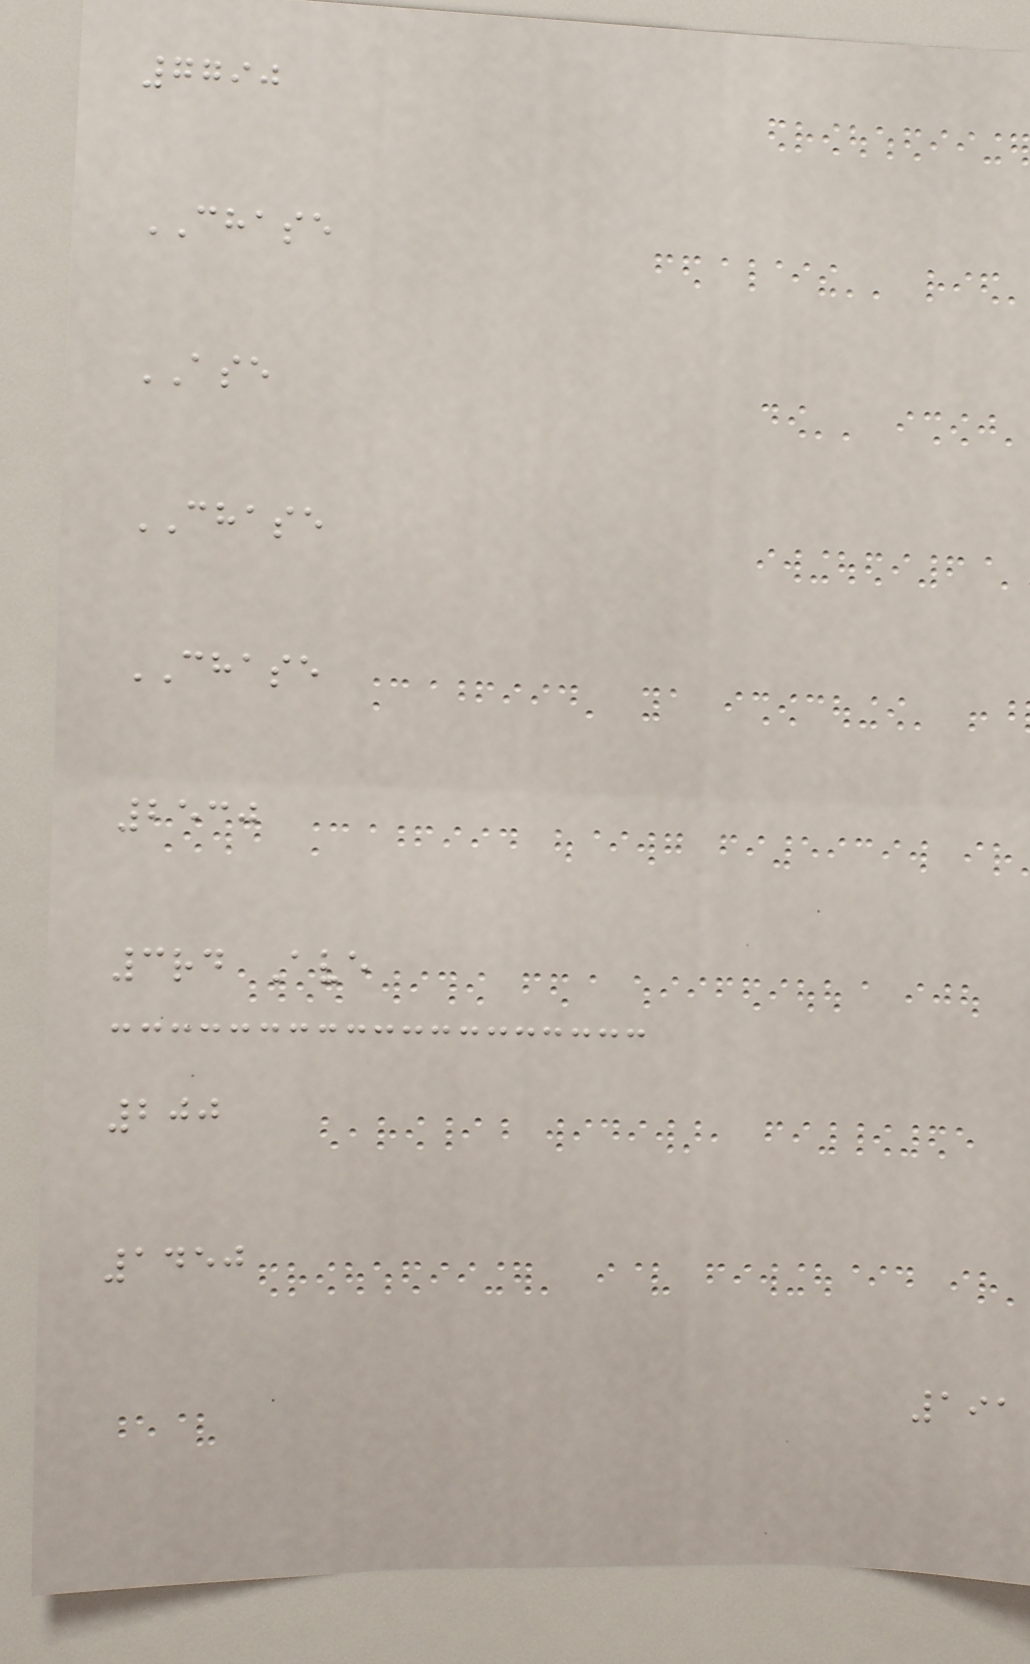7790
CHASE
ASE
CHASE
CHASE
2530
3rd Ave
200
1450
191
